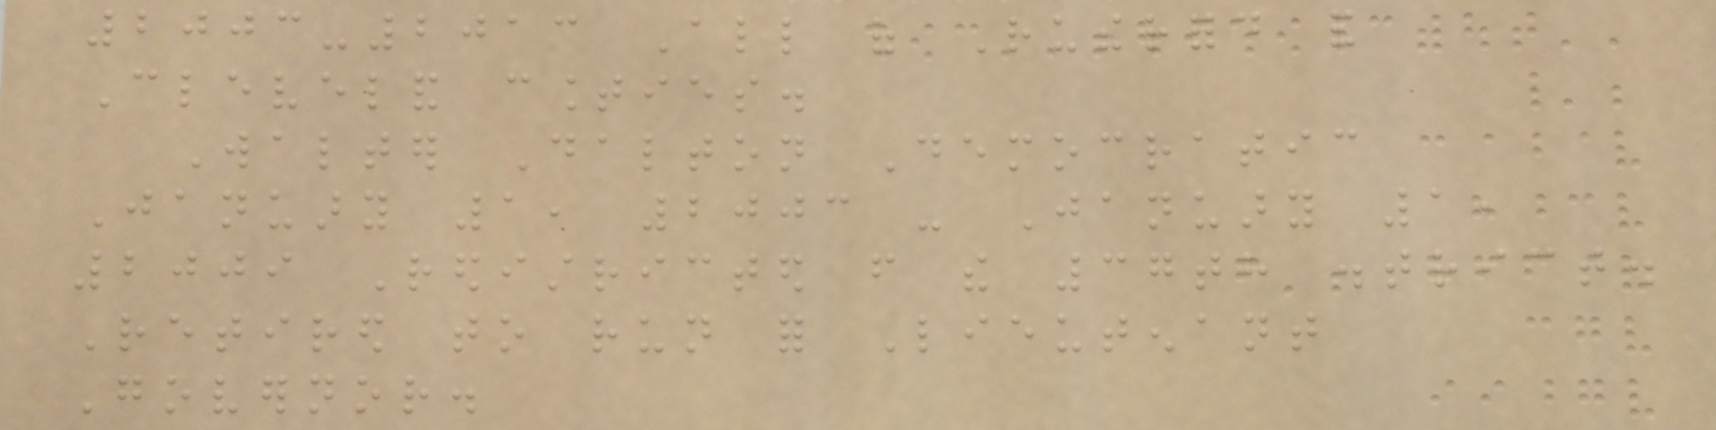2003-2013 All of Rutherford and
Cleveland counties.
Walter Dalton Democratic
January 1, 2003 - January 1,
2009 Redistricted from the 37th district.
Retired to run for Lieutenant
Governor.
